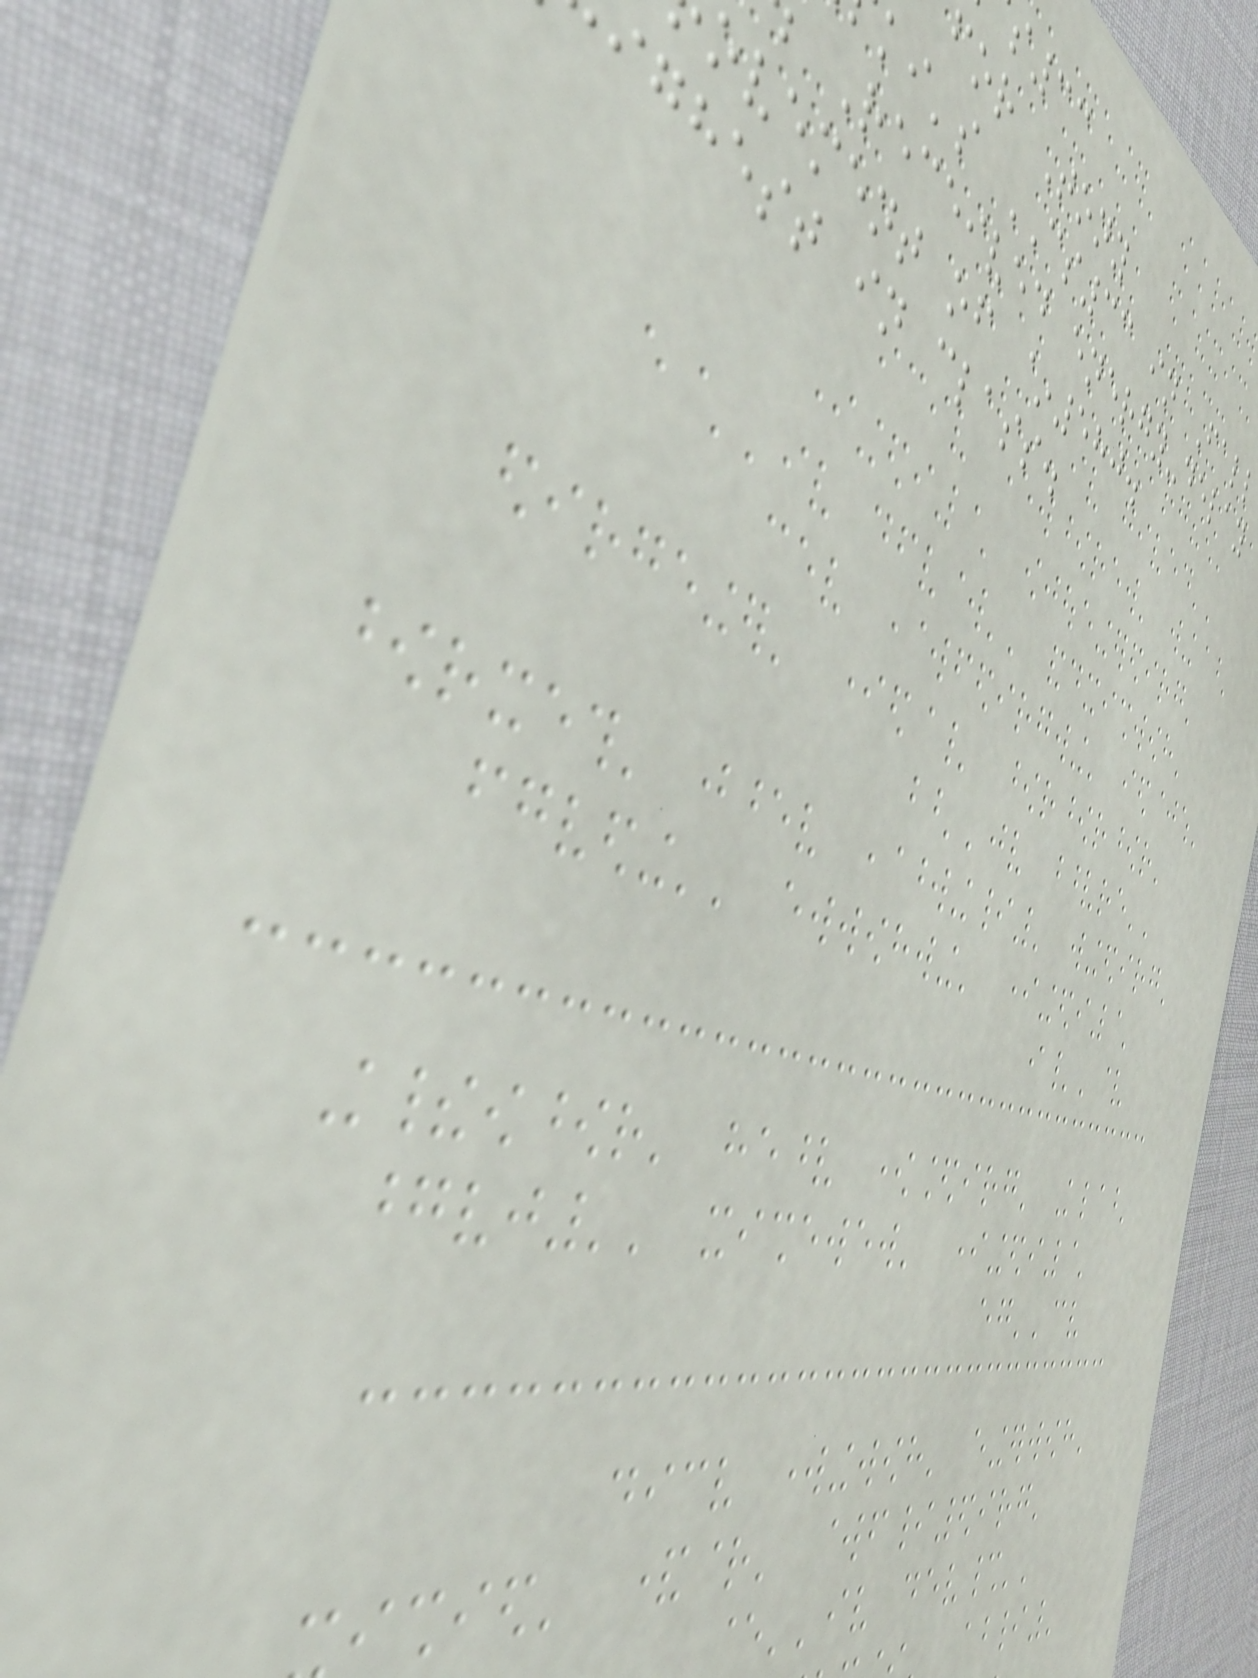s33
for Tony
ki's CS33 in Fall
Received energy-delay
ovement of ~580.
ighest in class.
